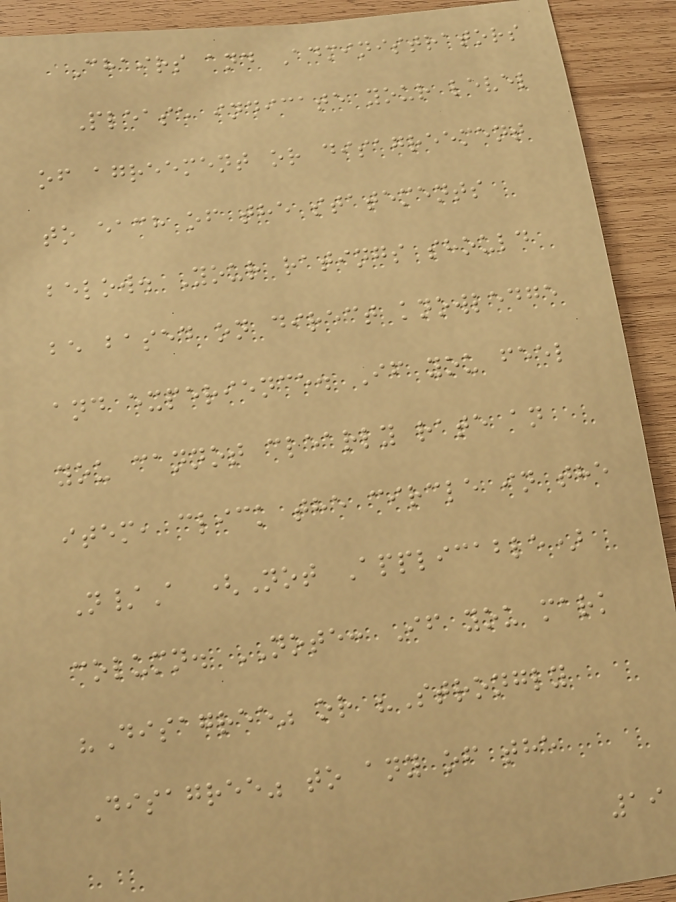Chairs and Administrators
Please indicate your level
of agreement or disagreement
to each of the statements
below. Your ratings should
be based on direct knowledge
and experience. If you feel
you cannot clearly rate an
item, click the circle in the
N/A (Not Applicable)
column. NOTE: If you mark
"Disagree" or "Strongly
Disagree" to any of the
19
